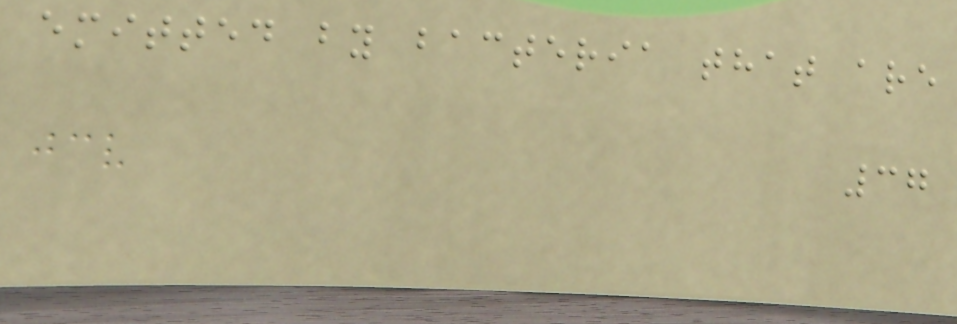emitted by bacteria that are
37
